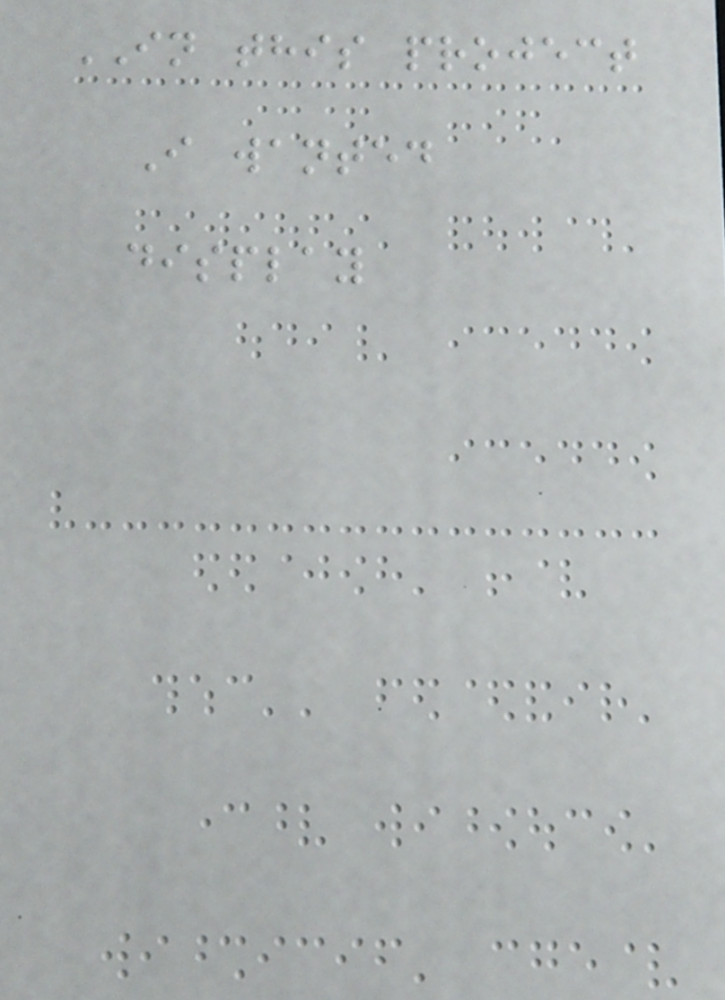IN this project
I wanted
display
